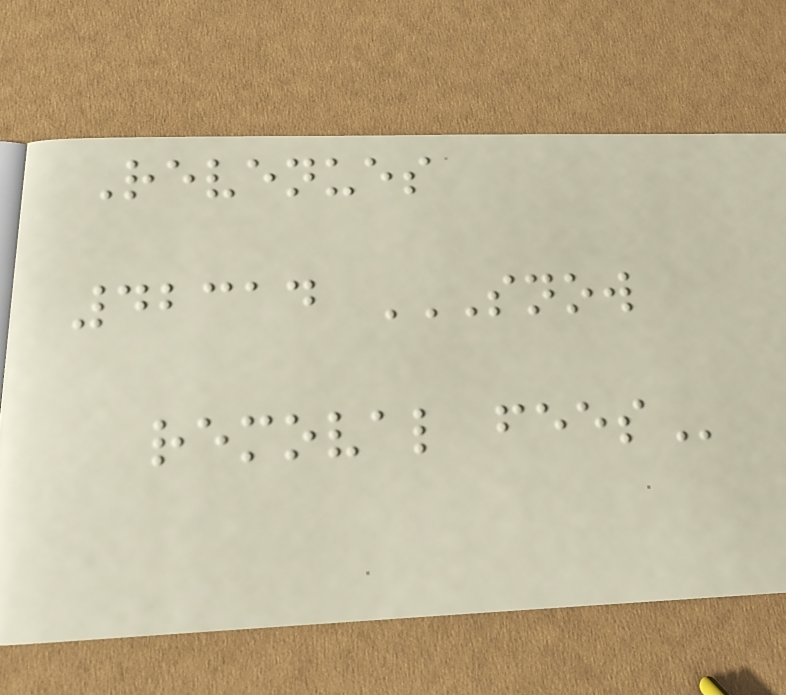Revenues
42314 SNOW
REMOVAL FEES
